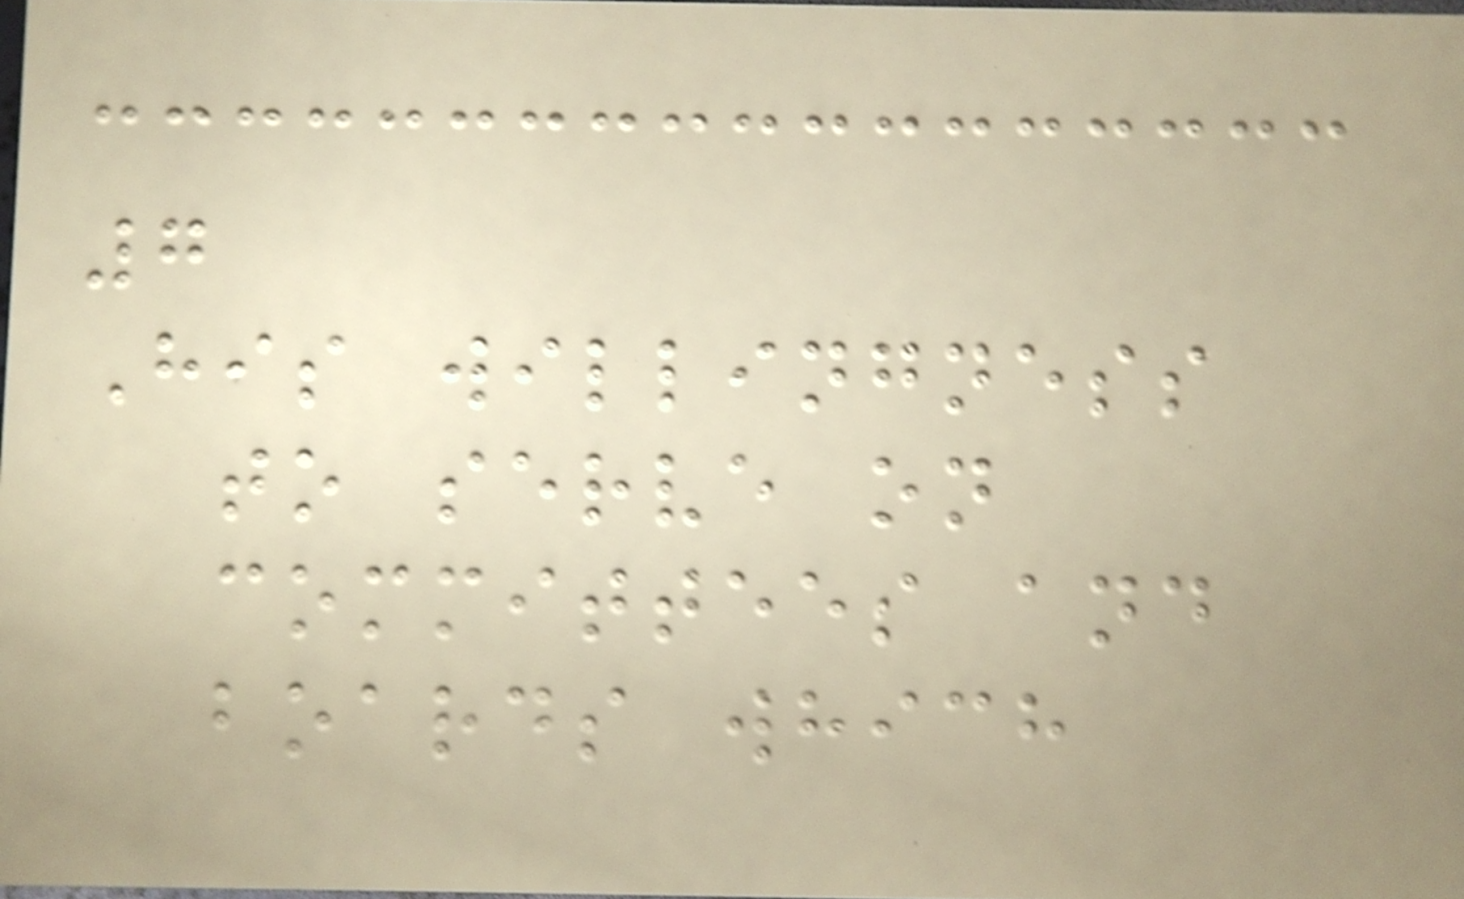7
His willingness
to serve on
committees and
boards which
